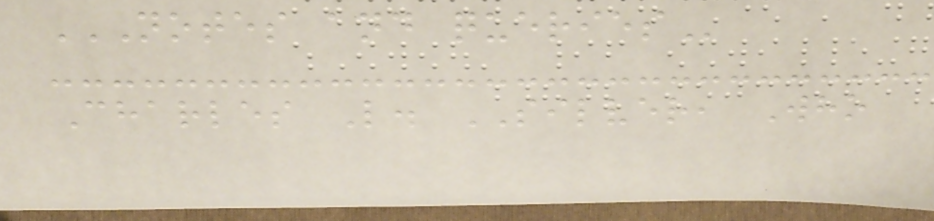NOTES AND QUERIES
Charles L. SILVER, Who
